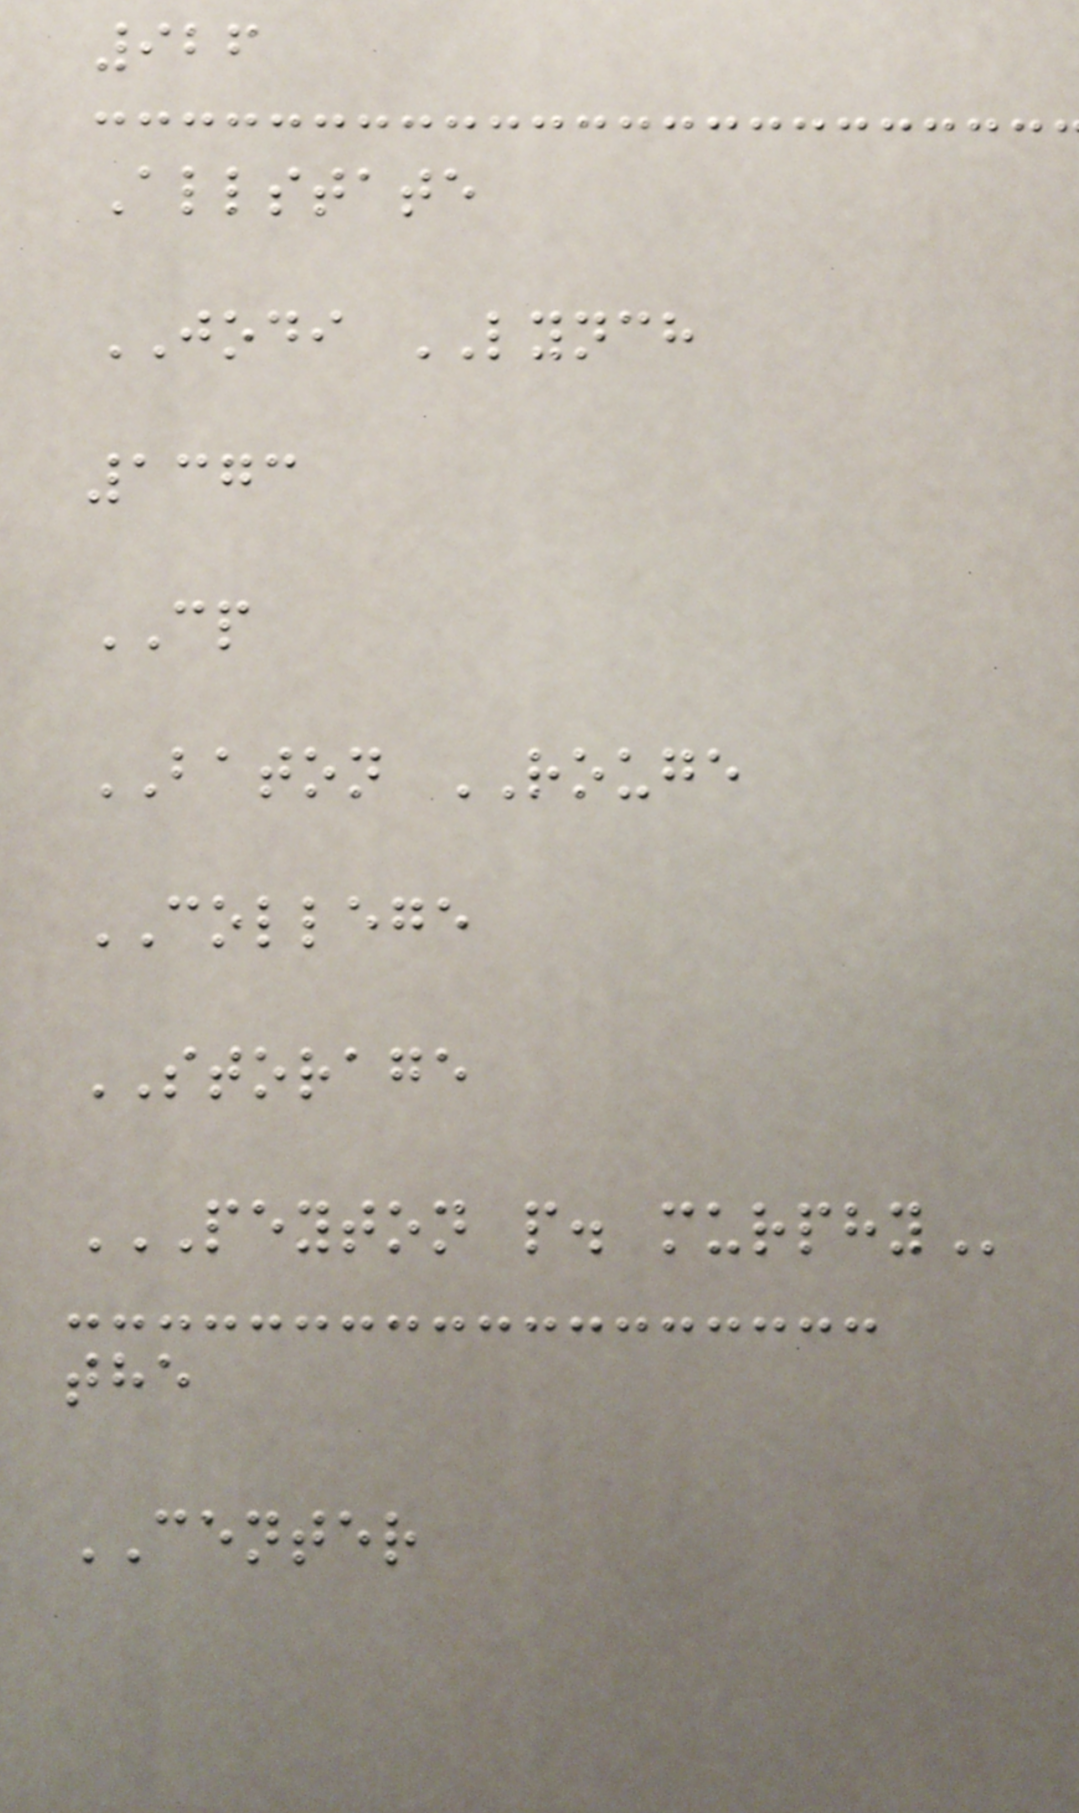926
Allstate
JODI LYNCH
1373
CP
BATON ROUGE
COLLEGE
STORAGE
PEYTON P. MURPHY
the
CENTER
